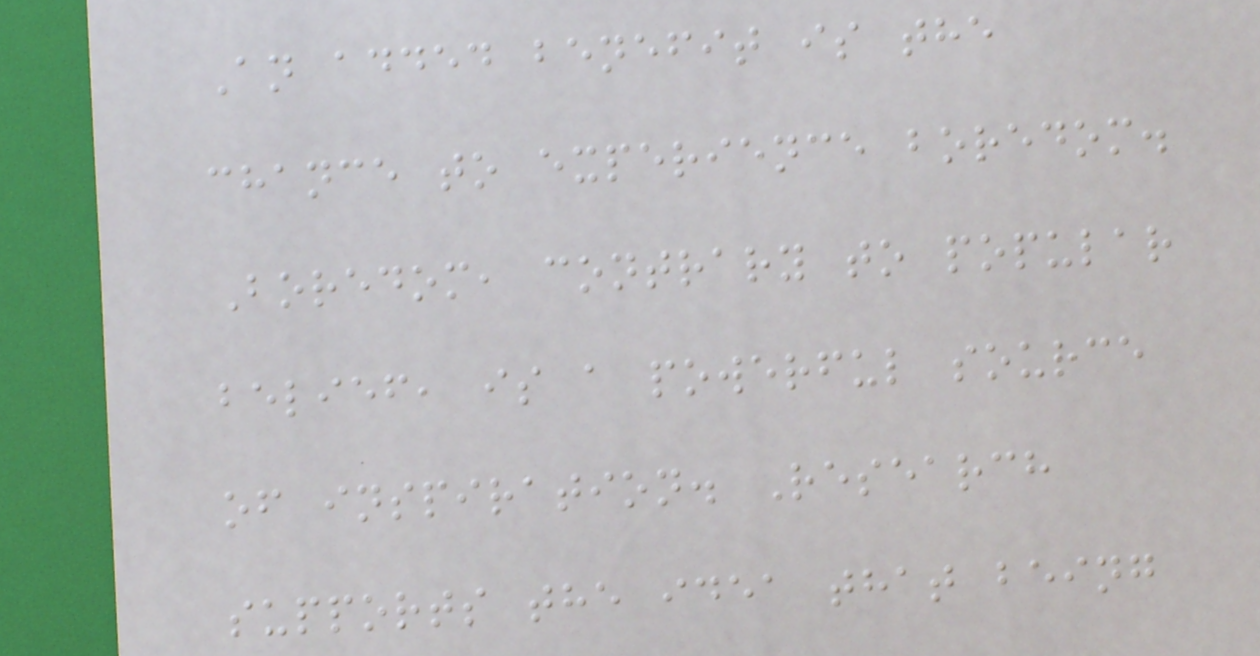An added benefit is the
chance to experience boredom.
Boredom, contrary to popular
belief, is a powerful source
of inspiration. Research
supports the idea that being
